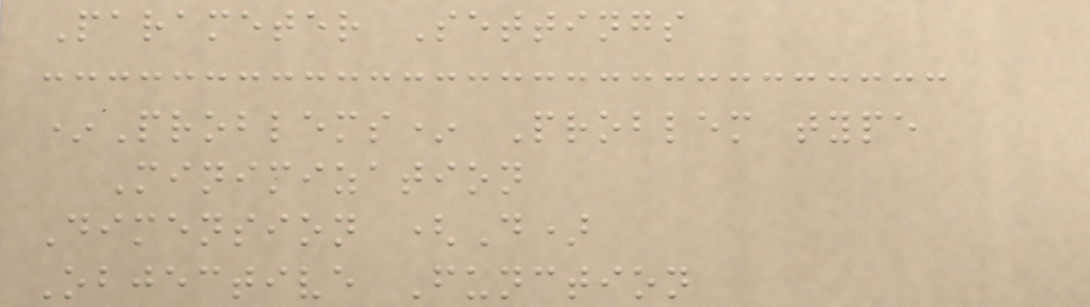Parameter Settings
*Problems* Problem type
Minimization
Dimension (D)
Objective Function
